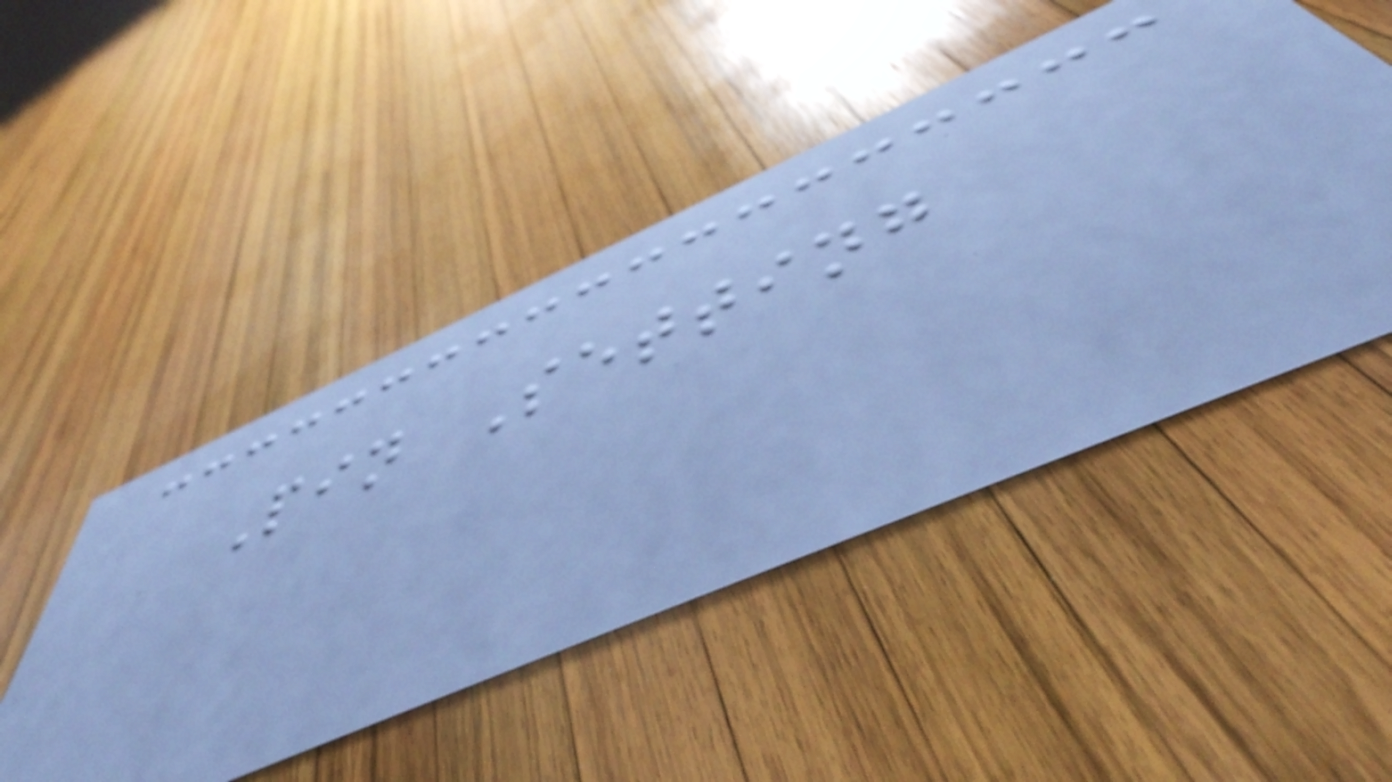Pin Setting
